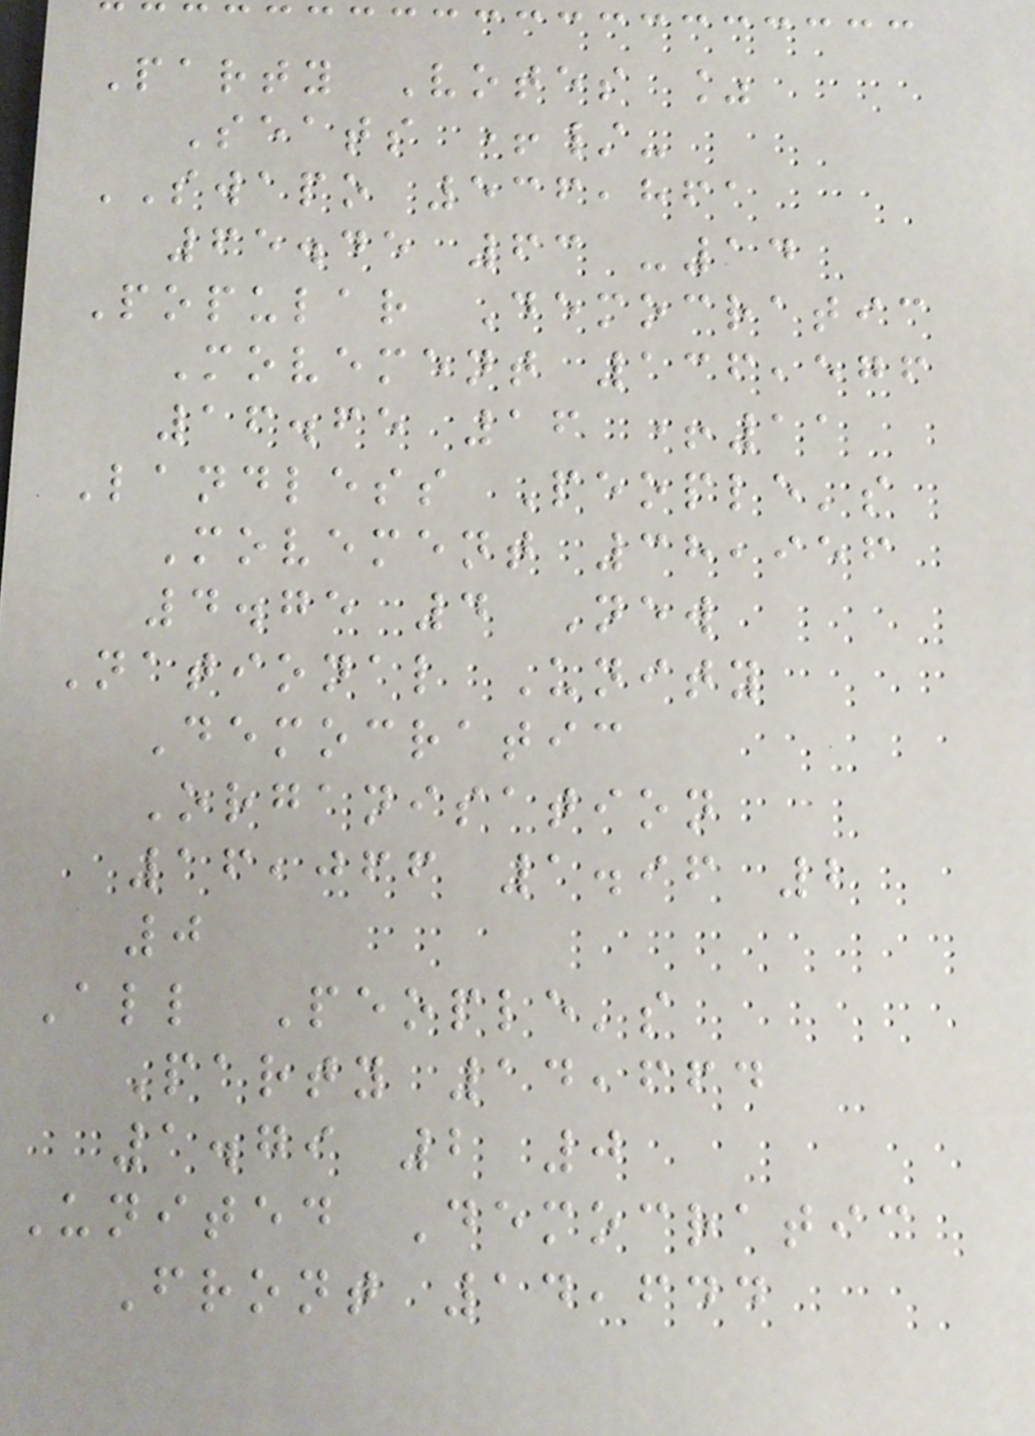Party Votes %
Seats +/-
SWAPO 536,861
65.45 63 -14
Popular Democratic
Movement 136,576
16.65 16 +11
Landless People's
Movement 38,956
4.75 4 New
National Unity
Democratic
Organisation
16,066 1.96 2
0
All People's
Party 14,664
1.79 2 0
United Democratic
Front 14,644
